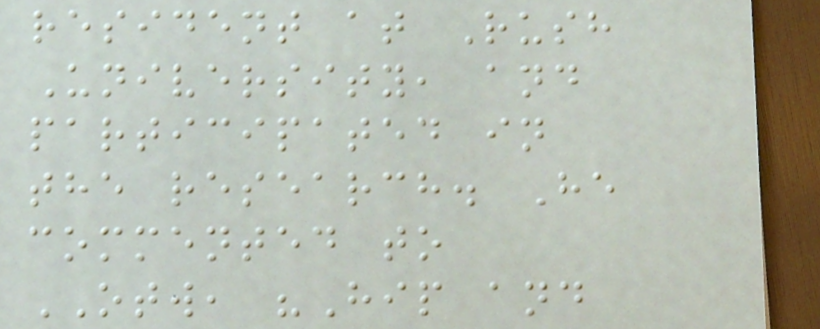resident at Rush
University, and
participated in
the research. He
commented to
OTW, "Hip and
